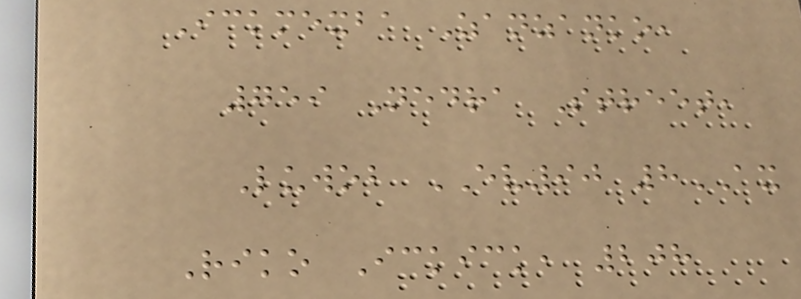Ickmexba Zanzanko,
759 Nedra Street,
Luwob EV90 8AX
Riko Ickick, 208
